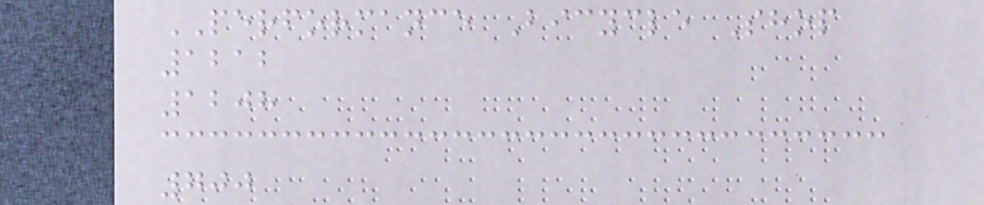PERFORMANCE Bicycle Shop
1212
1208
700
